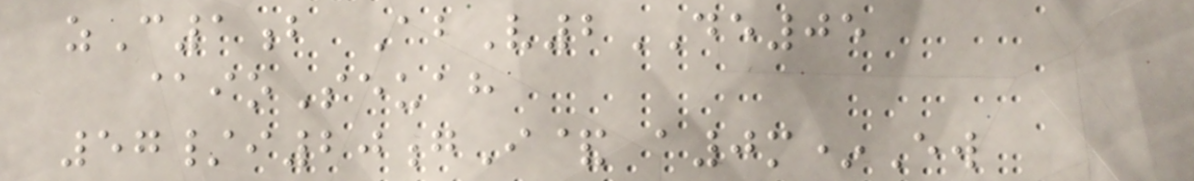zC1b AbV2DE05
@ioSeuah
57/i20gI& a0m*Ew
